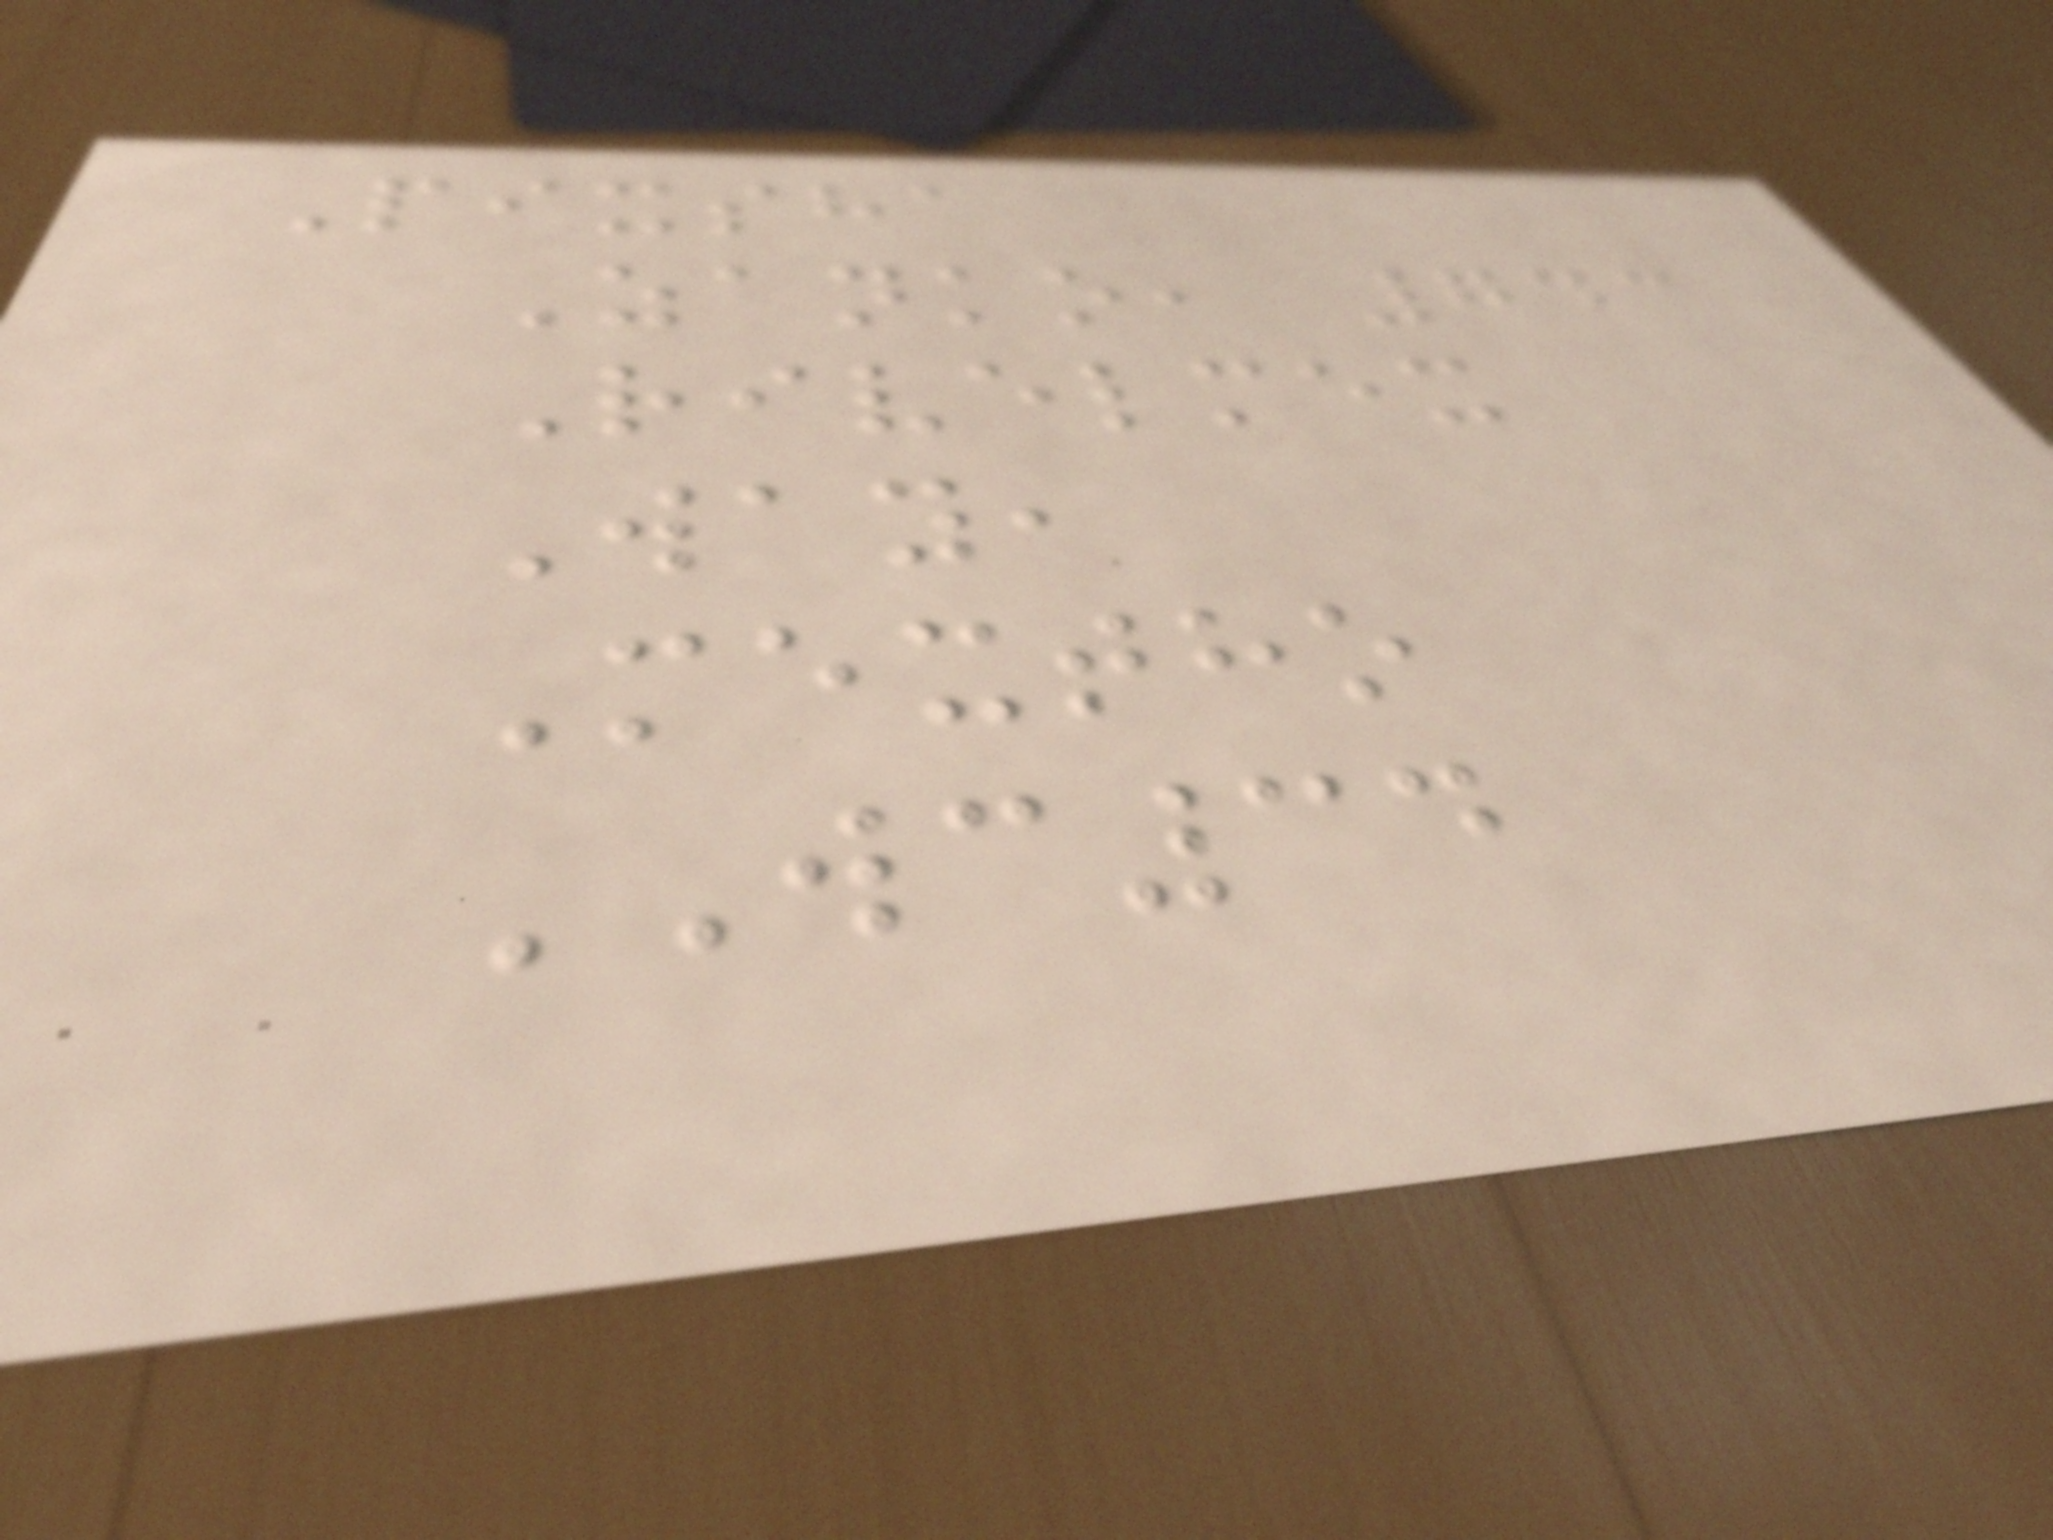Pixsha
Zanko, 743
Rivelmex
Way,
Mextho
WC34
